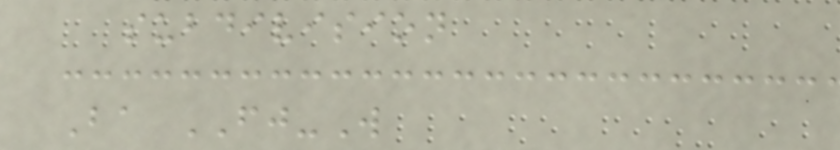subdivision
Ba FJ-W
